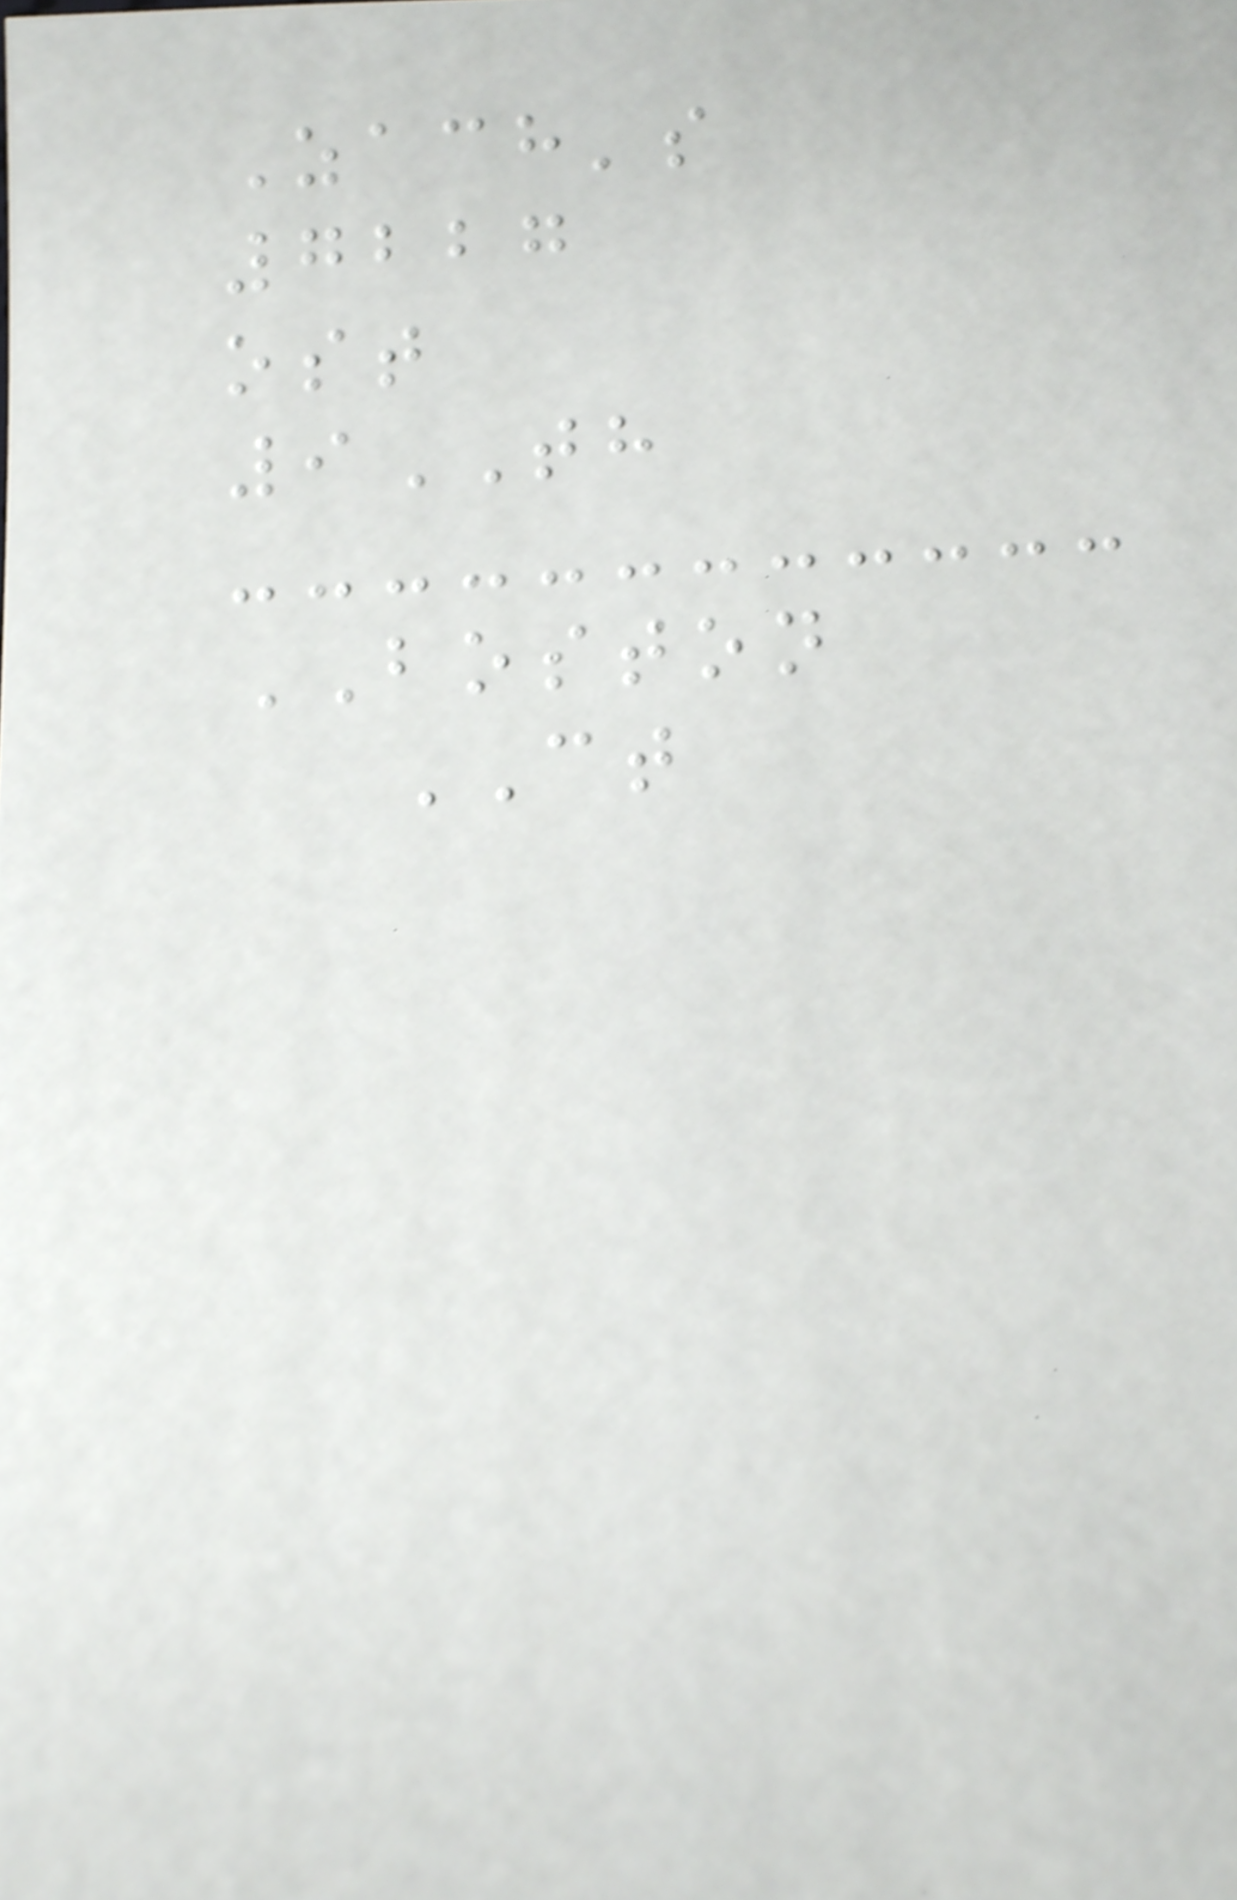Zach's
7227
ost
9TH
BOSTON
CT
